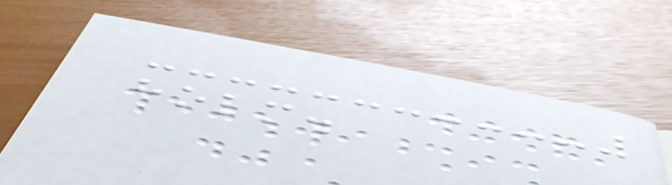holm.
